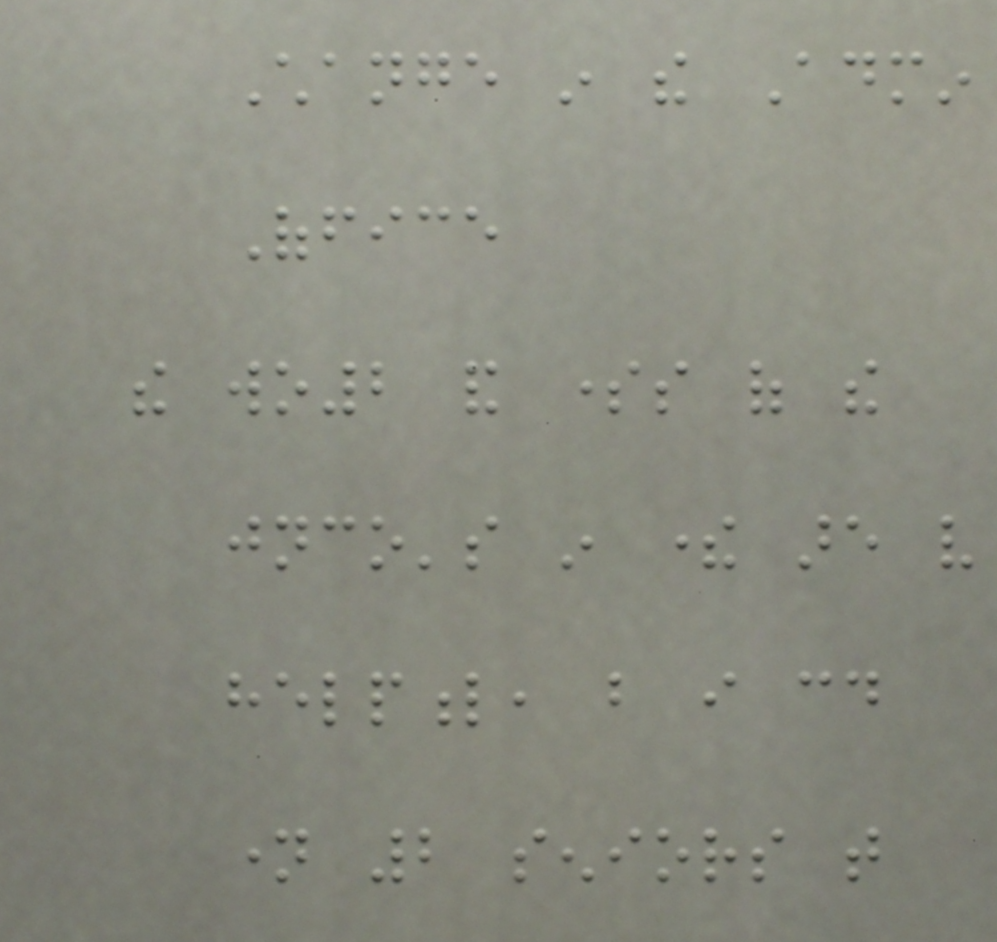Change in the Admin
Office
the wo2 and somes of the
jnco's in there are very
helpful, but i could
name 2 seniors that
